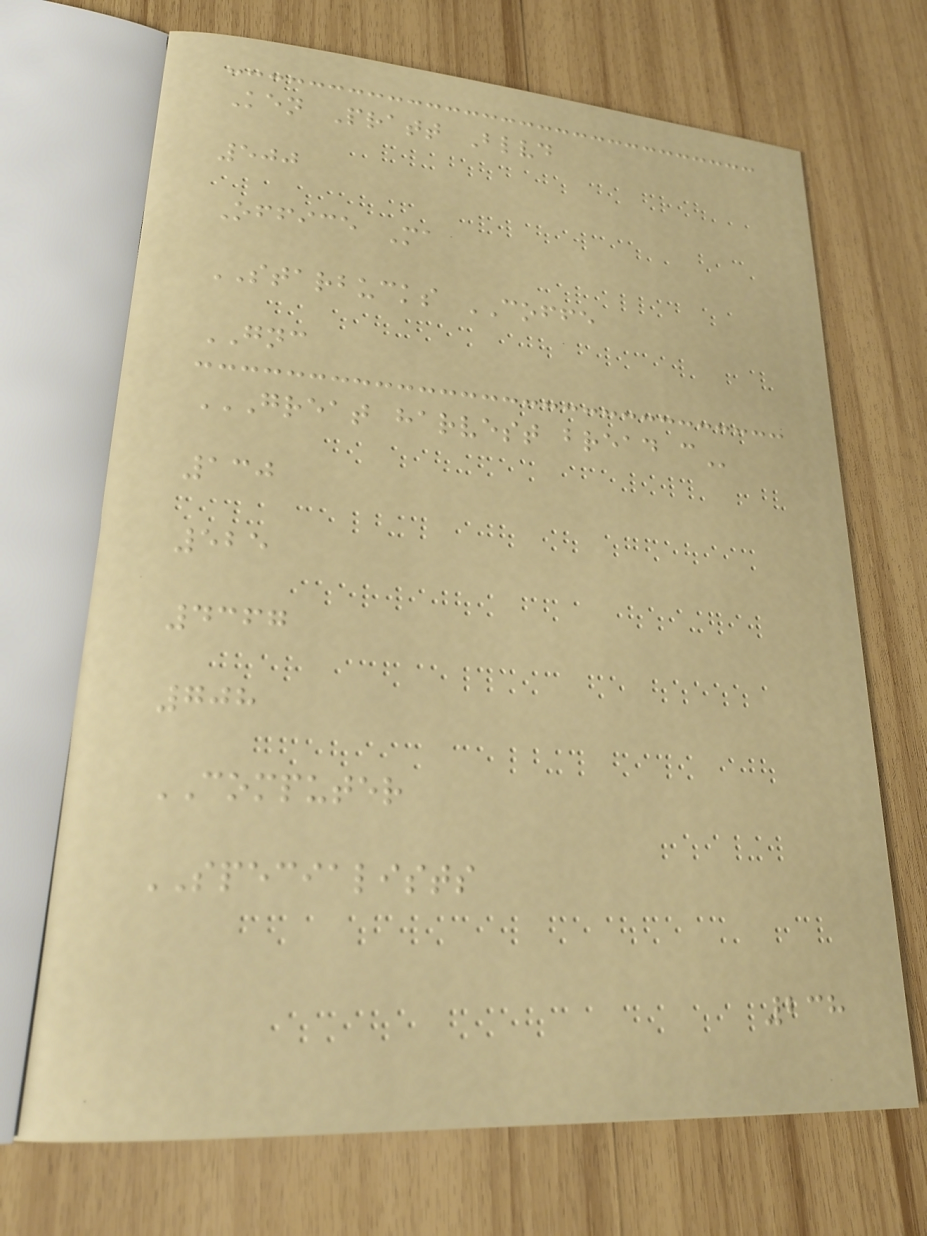Ken Pratt Blvd
500
Office Ma
STARBUCKS COFFE
GNC
GREAT HARVEST BREAD C
130
525
4367
708
COMPUTER
SPECIALISTS
238
